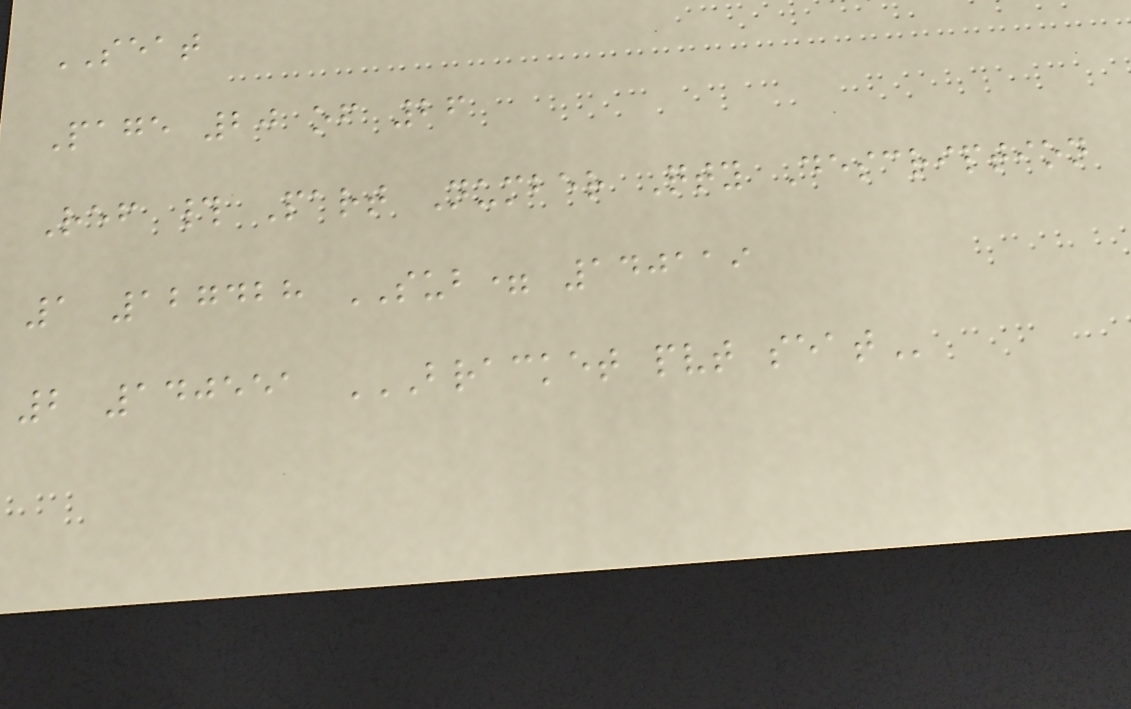SEAT
Page 20 of 26
Ref # Part Number Qty Description
1 127428 SUB= 140119
2 140551 BRACKET PVT SEAT
